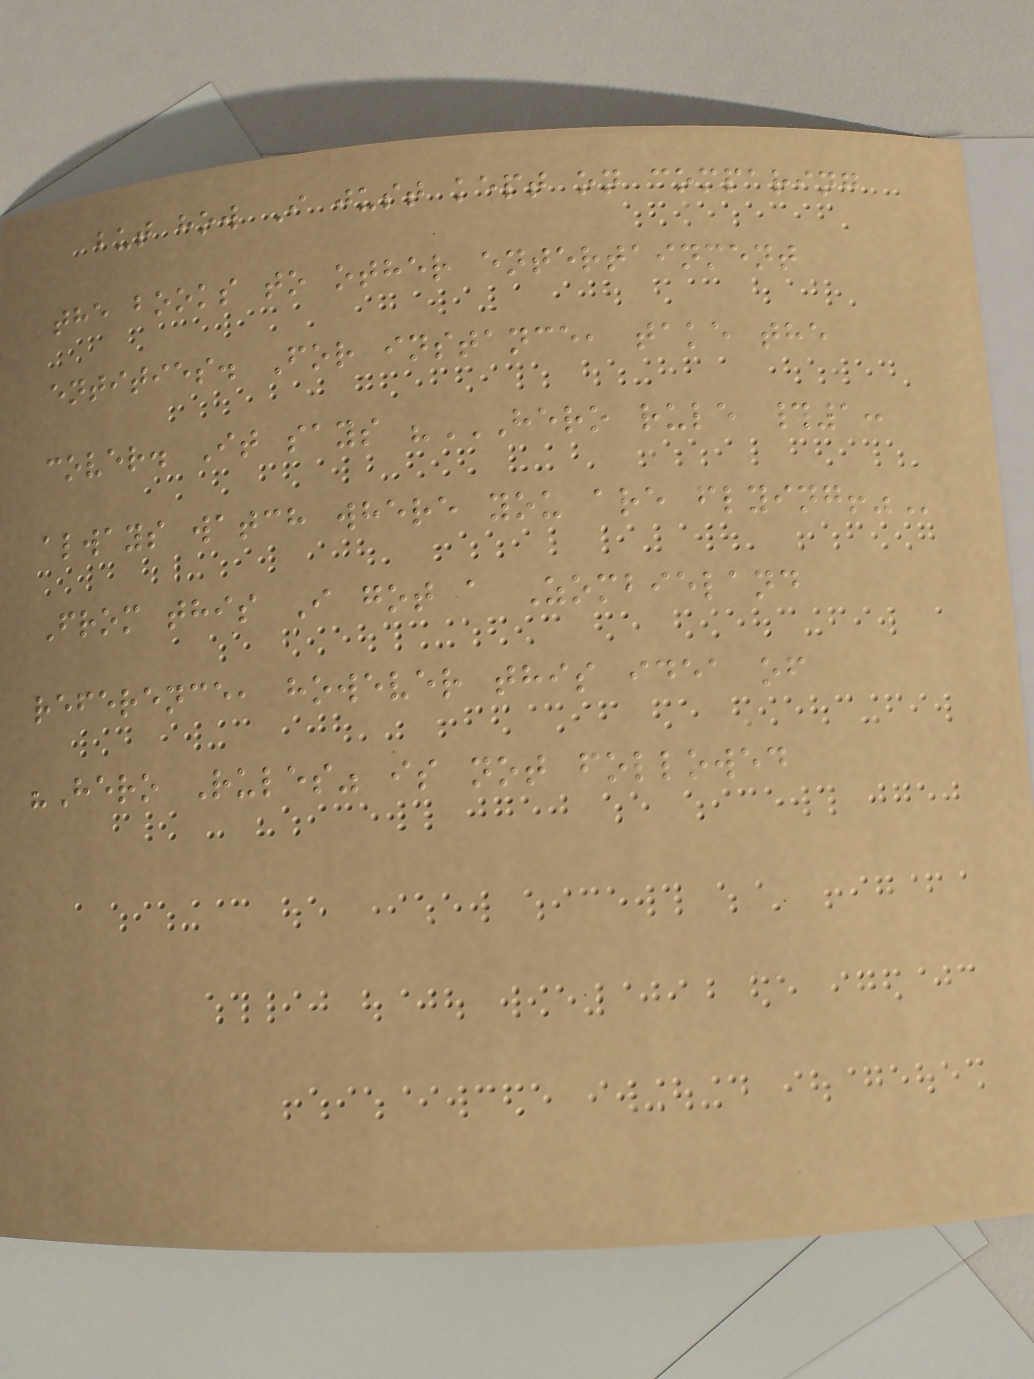but how I just kept on comparing
the books to other entertainment
entities. For instance, take the
cover. It says "HERO RULE #1:
ALWAYS WATCH WHERE YOU ARE FLYING!"
From this I got a Zombieland
reference, however this idea of
"Hero Rules" is not followed
